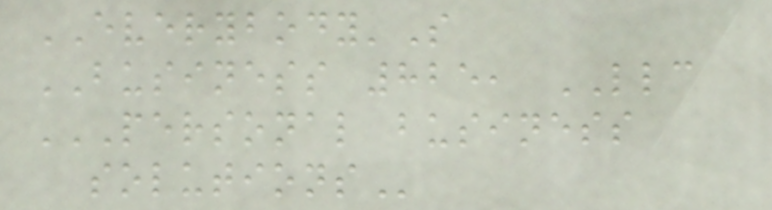EVERYBODY'S
BUSINESS 825, LLC
PERSONAL BUSINESS
SOLUTIONS
